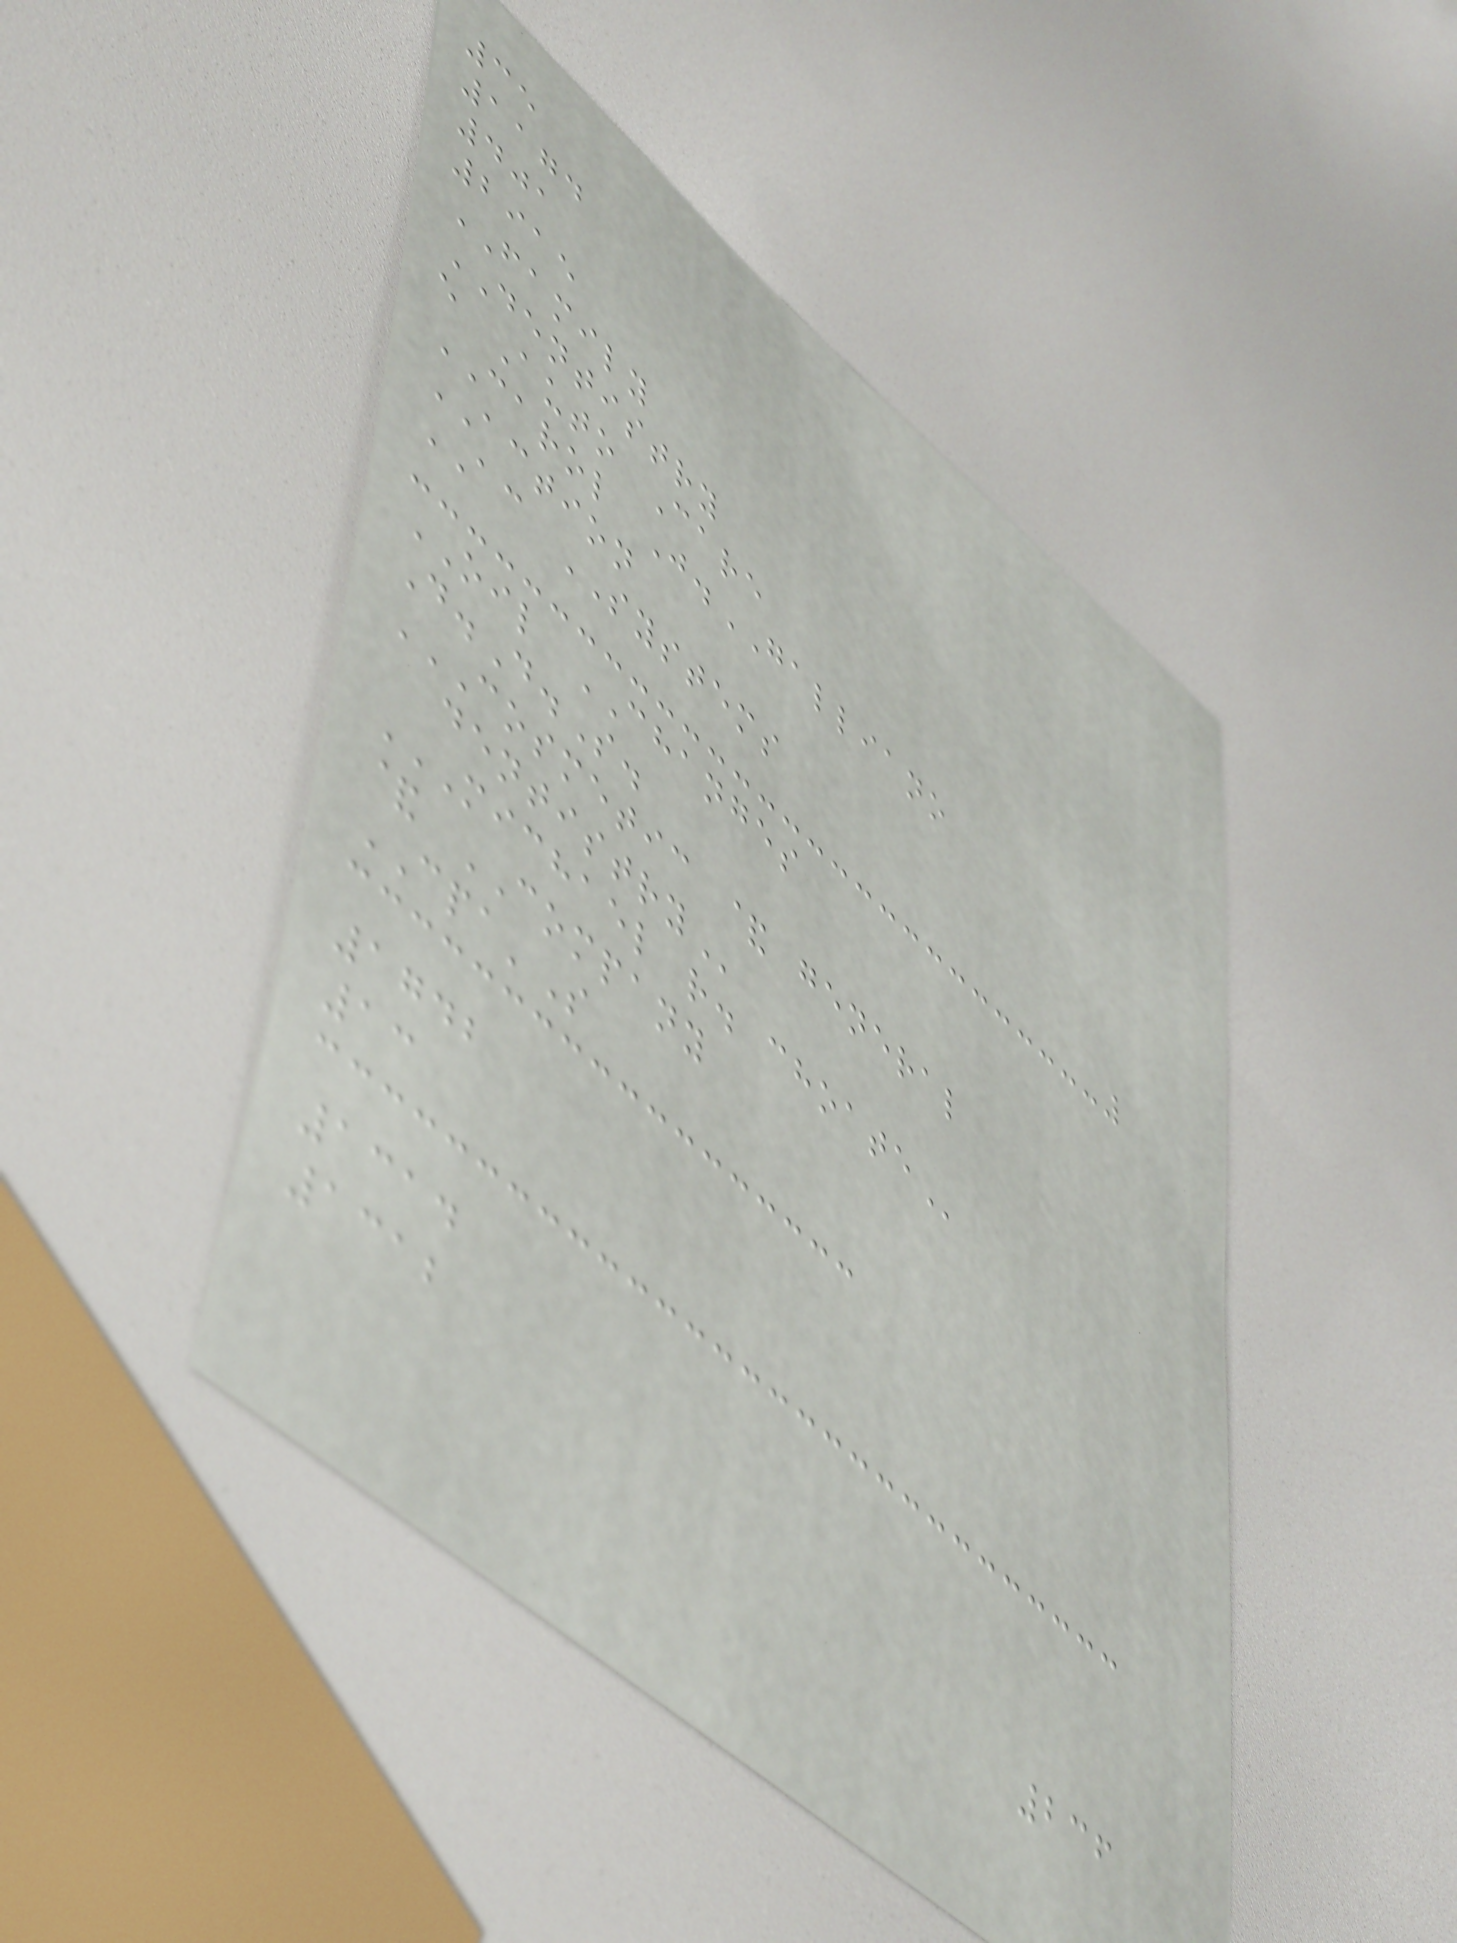35
1174
401
2915
FAMILY
DENTISTRY
e Auto Care
CAROL J.GALLIANO
ACTION
AC SYSTEMS
OIL CHANGES
D.D.S.
COSMETIC & GENERAL
DENTISTRY
MICHAEL R. CHOATE
& COMPANY
CPA'S
1742
13
1314
1312
236
